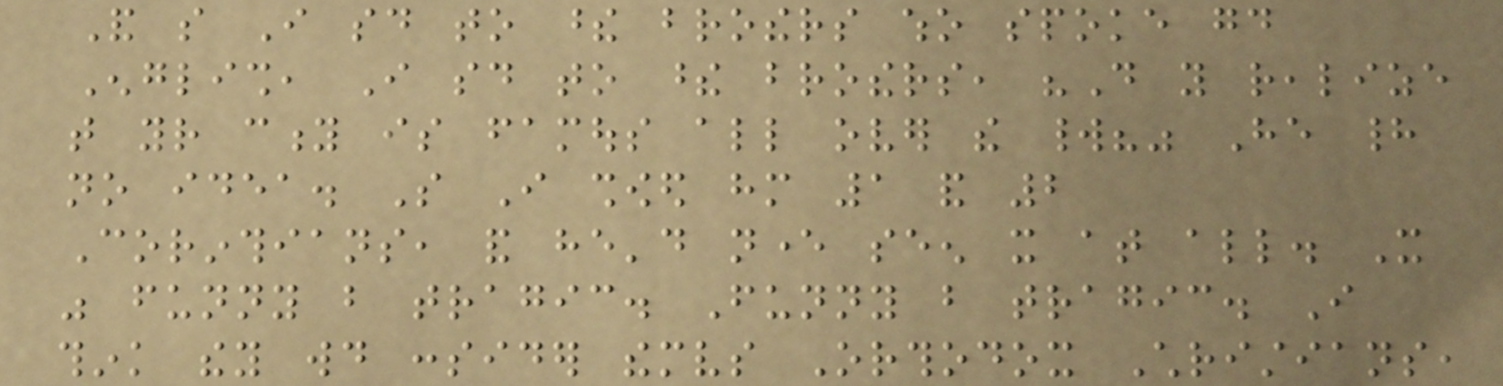And so I said to these brothers who spoke good
English, I said to these brothers, "Do you realize
that your city is famous all over the world?" He had
no idea. So I showed him 1 and 2
Corinthians, and he'd never seen it at all. It
was funny but tragic. Funny but tragic. I
think they would consider themselves Orthodox Christians,
